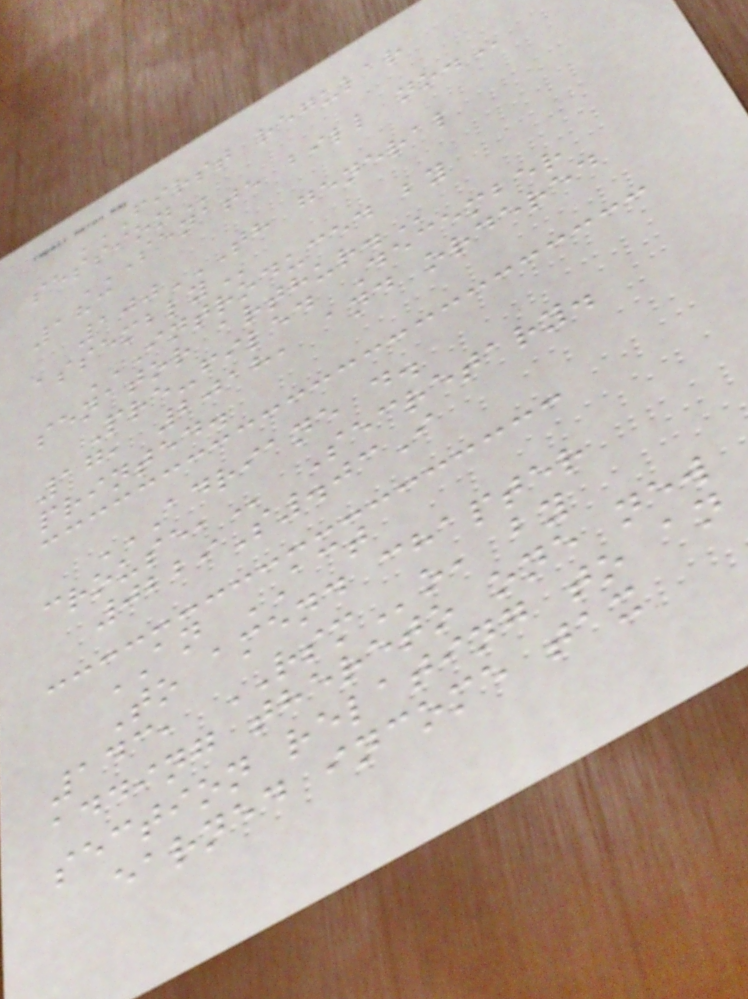FIRST REGULAR
SESSION
SENATE BILL NO.
183
100TH GENERAL
ASSEMBLY
INTRODUCED BY
SENATOR ARTHUR.
Pre-filed December
17, 2018, and ordered
printed.
ADRIANE D.
CROUSE, Secretary.
0229S.03I
AN ACT
To amend chapter
143, RSMo, by
adding thereto one new
section relating to an
earned income tax
